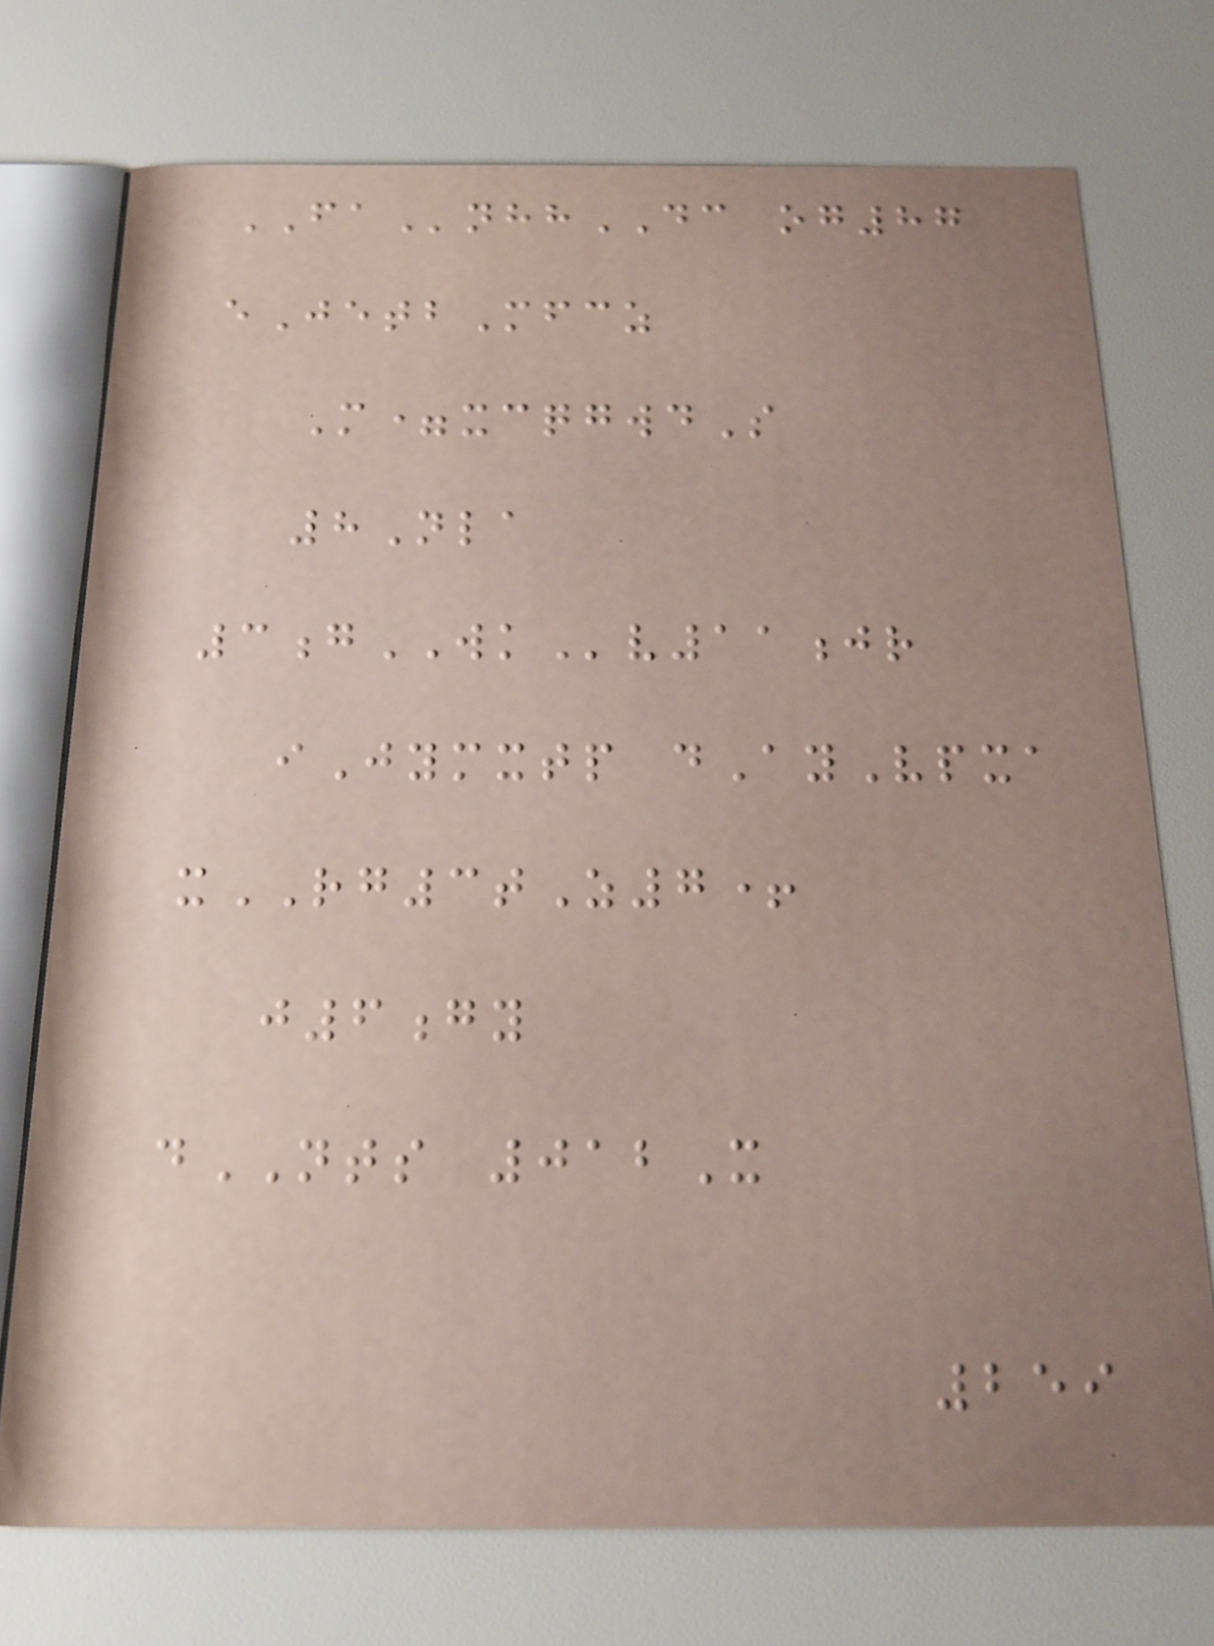FAnhhDC og87
eJetbMfcz
M=xcqgwdS
8Nla
3gWKv11jr
iJymxtp dAyVpxa
xRG3tZ7+
j6gy
dNTS 012X
259
